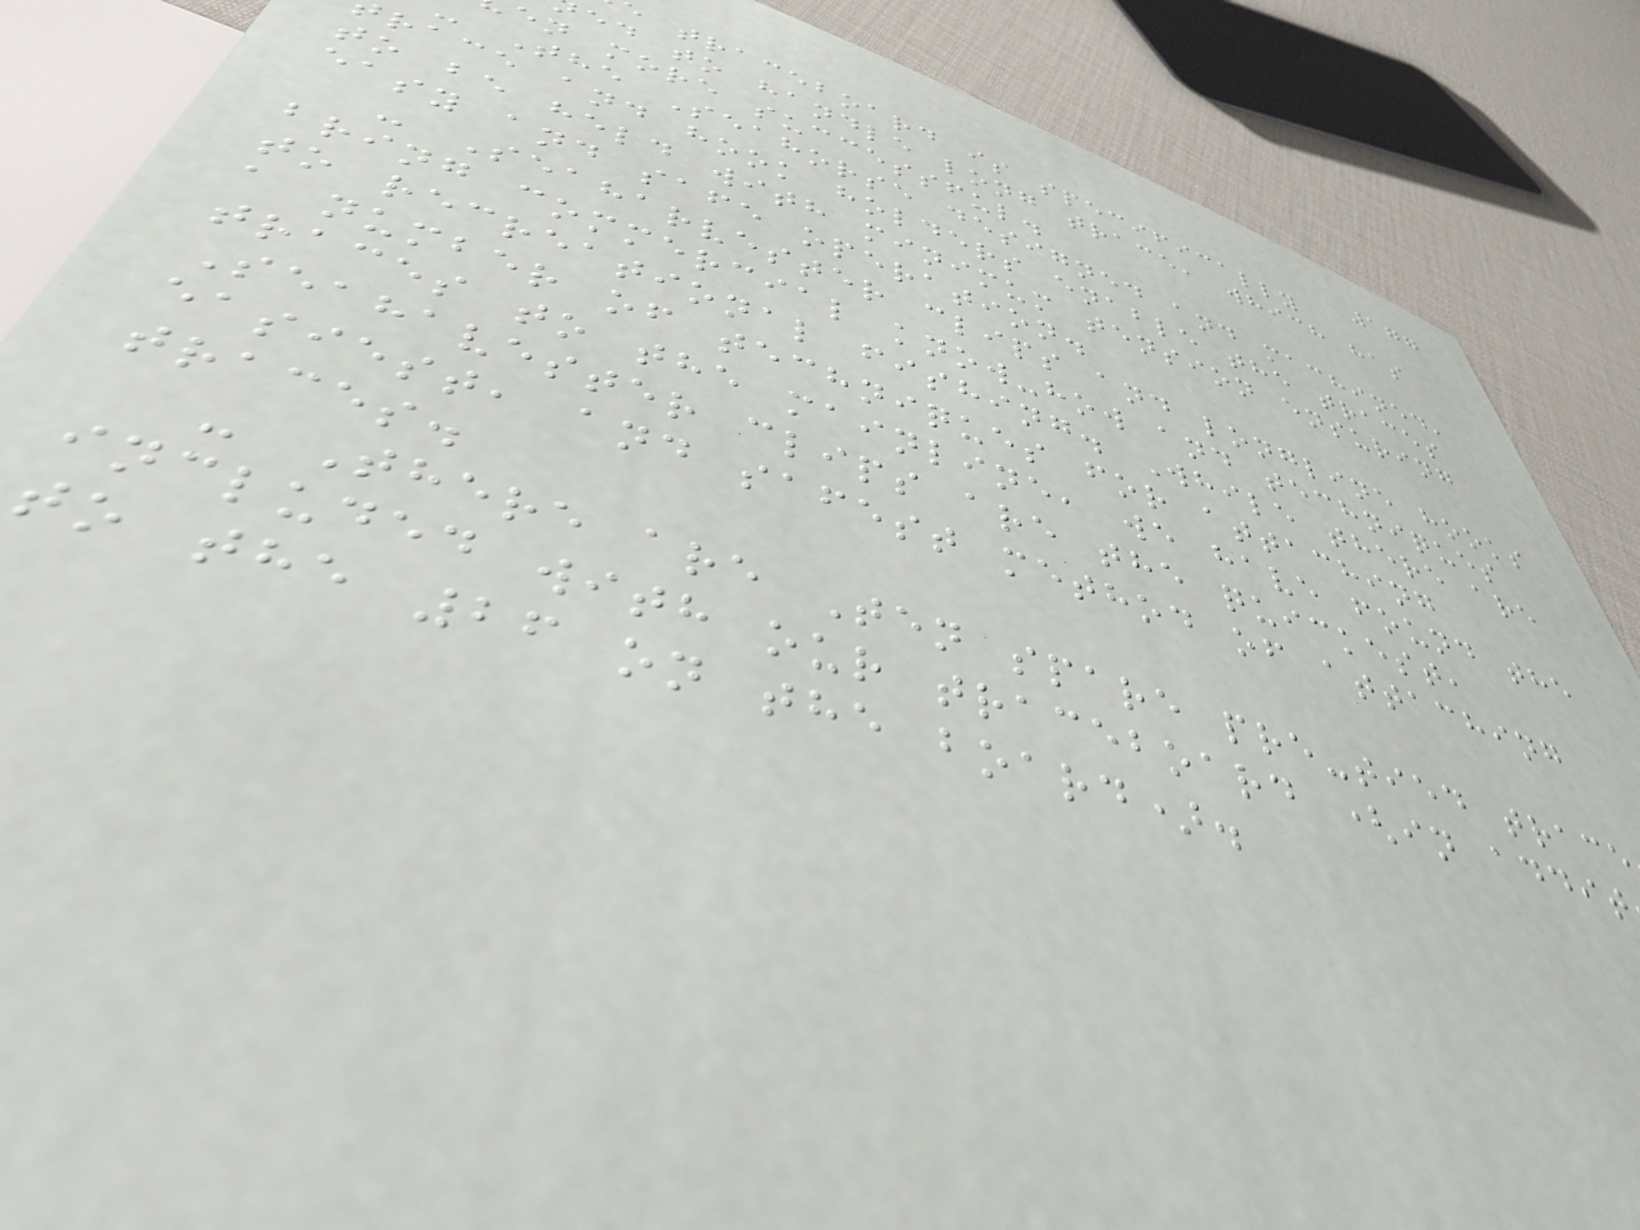177
traceboard is specifically
ed to handle long trace, which has
en more successful.
The Seahorse designed and machined,
race and hook holders enable the traces
to be held with minimum tension ensuring
easy and safe operation.
- Seaharvester clips and longline hooks
bring commercial know-how and techniques
to recreational fishing. While there are
a number of techniques for attaching
traces to the mainline, we have found the
Seahavester clips are the quickest,
easiest, and safest method of attaching
traces.
- There are Ten spare pre-tied trace
included with our traceboard (in addit
to the 26 on the board).
